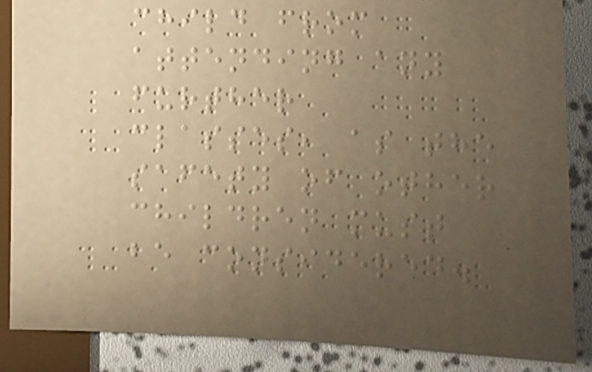child from
attending any
further
classes, as the
safety of other
children must
be considered.
